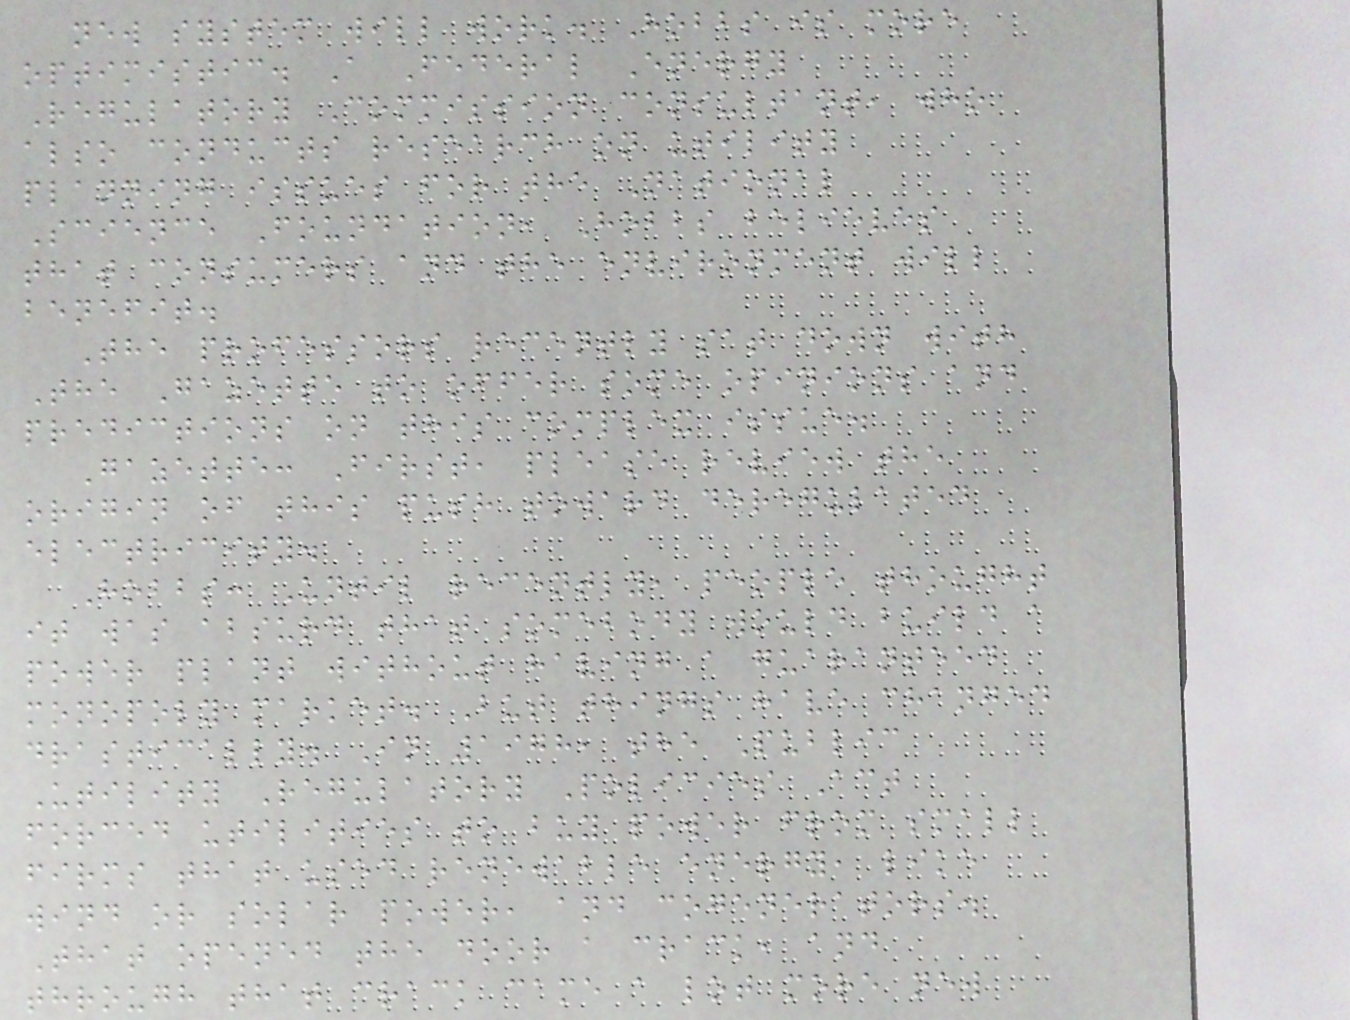new system will work. Hobbs is more
optimistic. A Federal Energy
Regulatory Commission consultant, who
also conducts research on utility
planning issues for the National
Science Foundation, Hobbs believes
that consumers and the environment will
benefit.
The professors recently sat down with
The Gazette to offer some opinions and
predictions on this complex issue.
Gazette: First, please review the
origin of this push toward deregulated
electricity.
Hobbs: Until recently, people thought
it was absurd that somebody would build a
power plant without having a guaranteed
monopoly market. But things have changed
drastically. In 1978, the Public
Utility Regulatory Policies Act
forced utilities to buy power from small
firms that used renewable energy, like
wind or solar power, and cogenerators.
That opened the door a crack, and
through that crack came a lot more new
